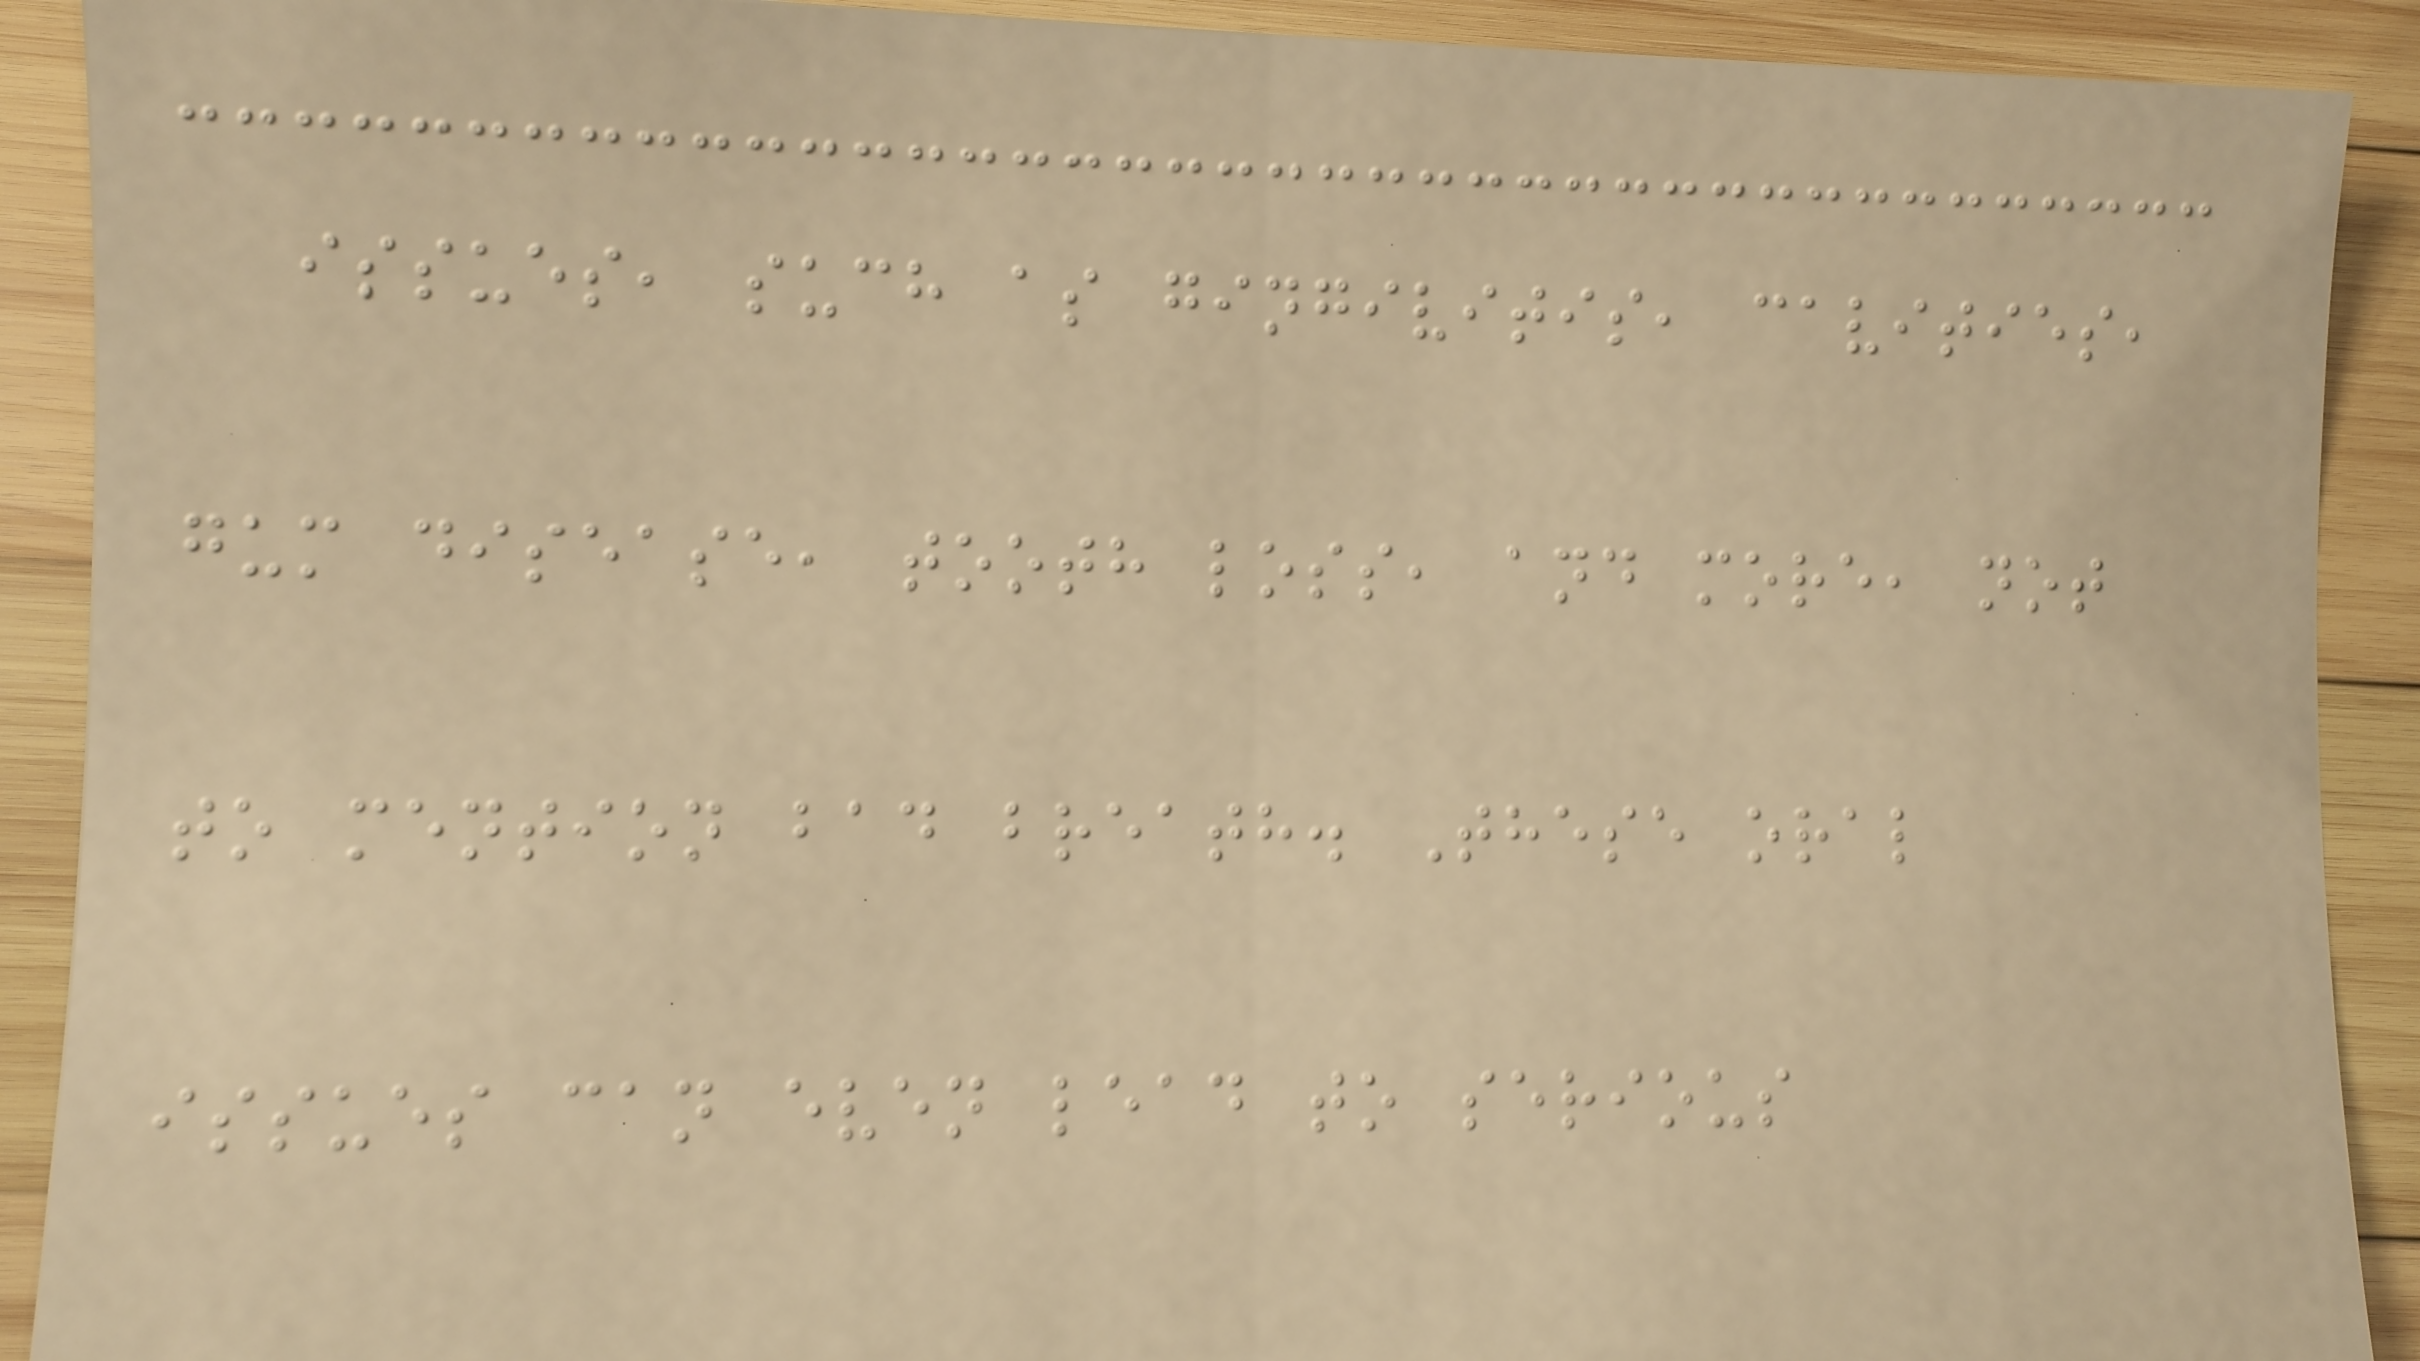issues, such as gingivitis, cavities,
gum disease, tooth loss, and more, not
to mention bad breath. These oral
issues can even lead to serious
